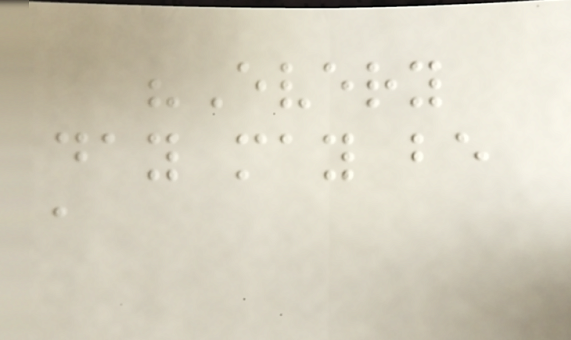"Every
day may be
a
